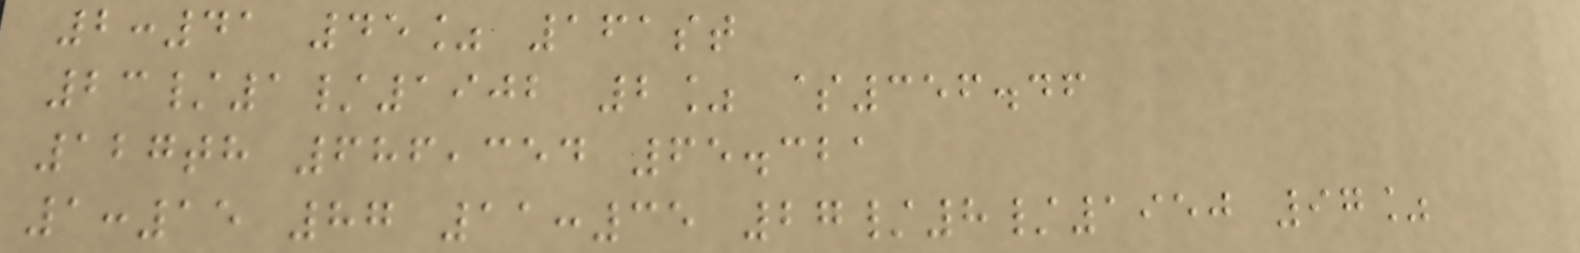2:41 45% 161st
23/1/1902 2% $356.46
127th 686,354 65.321
1:15 87 11:35 27/8/1950 97%
